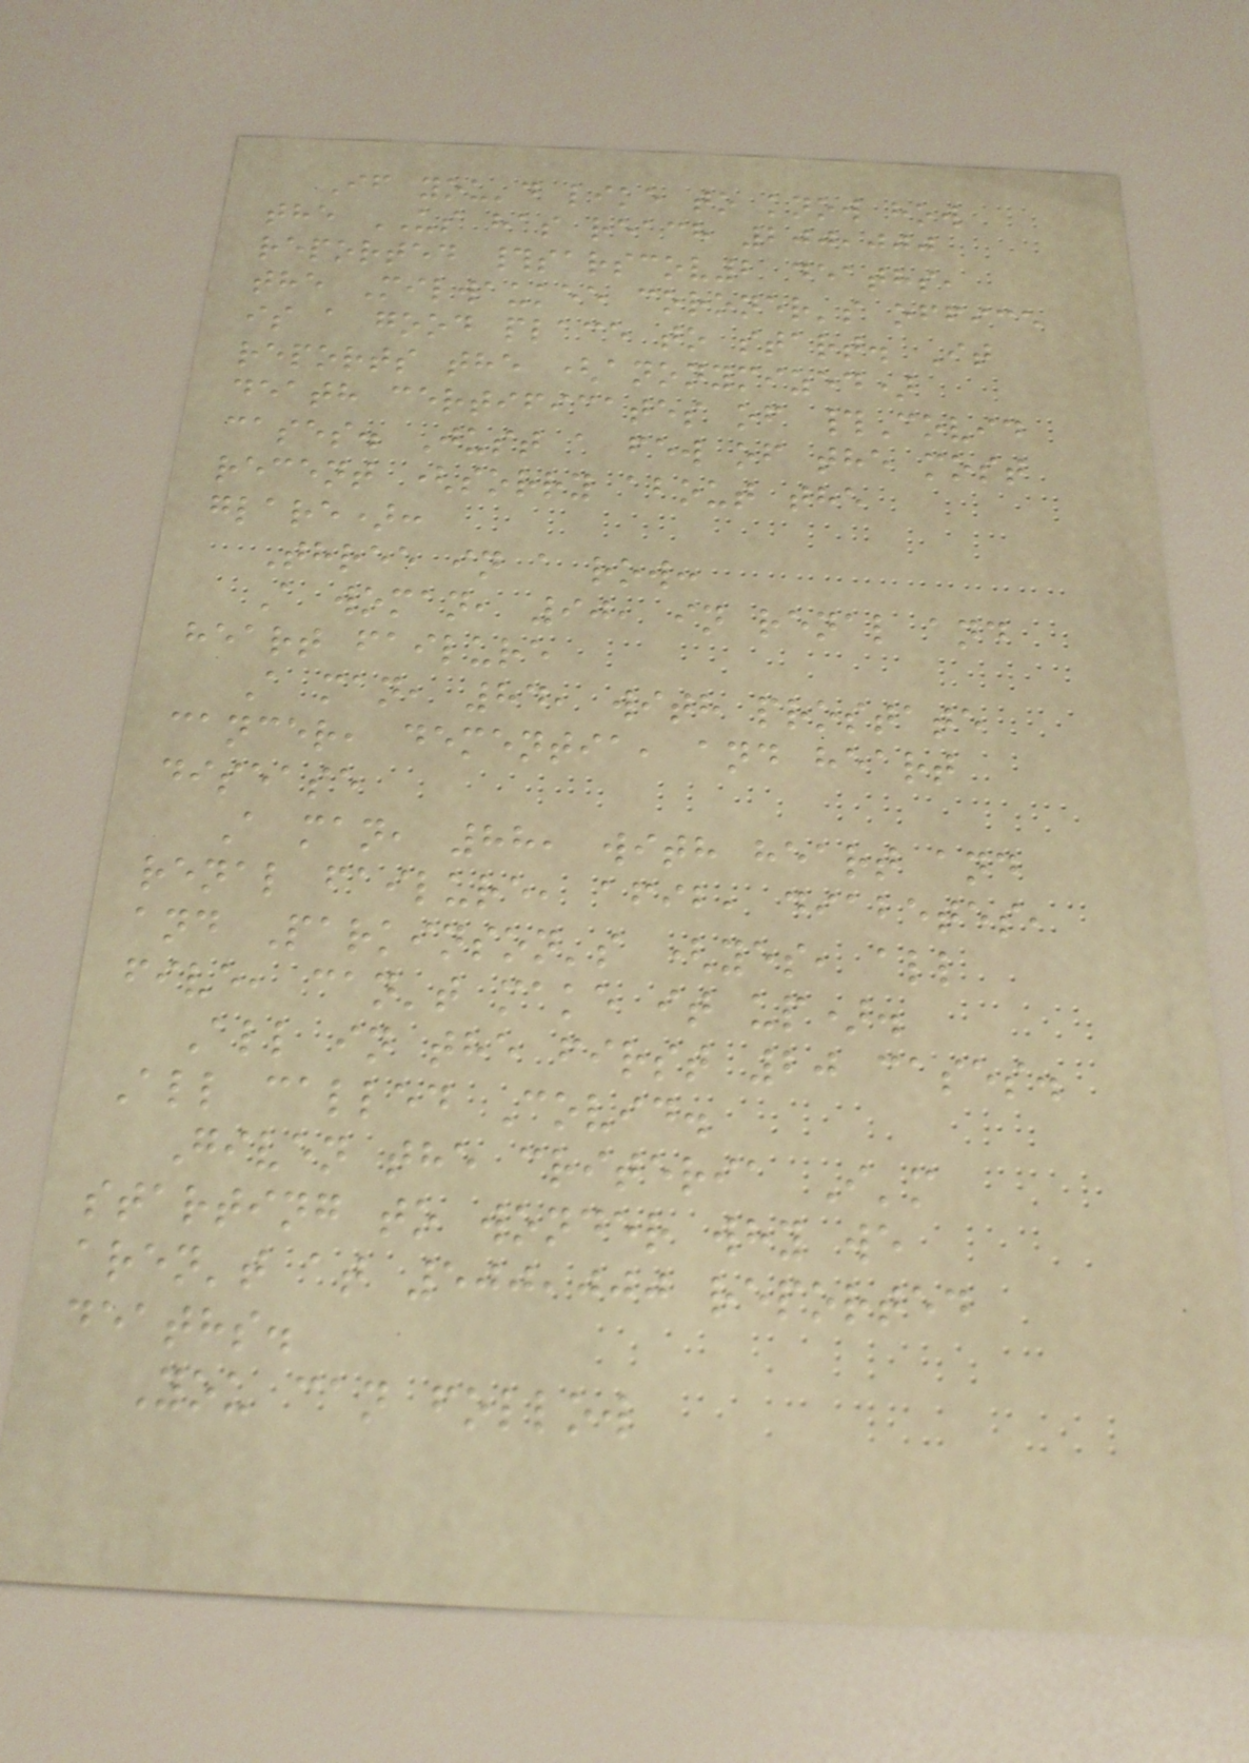If you'd like to know how
the US has reach 200,000
reported #sarscov2 deaths,
the Milwaukee coroner's office
is a good place to start. It
reports the (anonymized)
death certificates of #Covid
cases. Just a few of the most
recent (sorry about the
glare):
Three in a row:
A woman, 90, in renal and
heart failure
A man, 84, with prostate
cancer, dementia, and heart
disease
A man, 88, with heart and
renal failure, afib, diabetes,
and Parkinson's (yes, all
five, can't make it up).
All in the first 20 cases.
All called Covid.
Given the criteria I'm
starting to wonder why we
aren't at 500,000 reported
deaths.
You can follow
